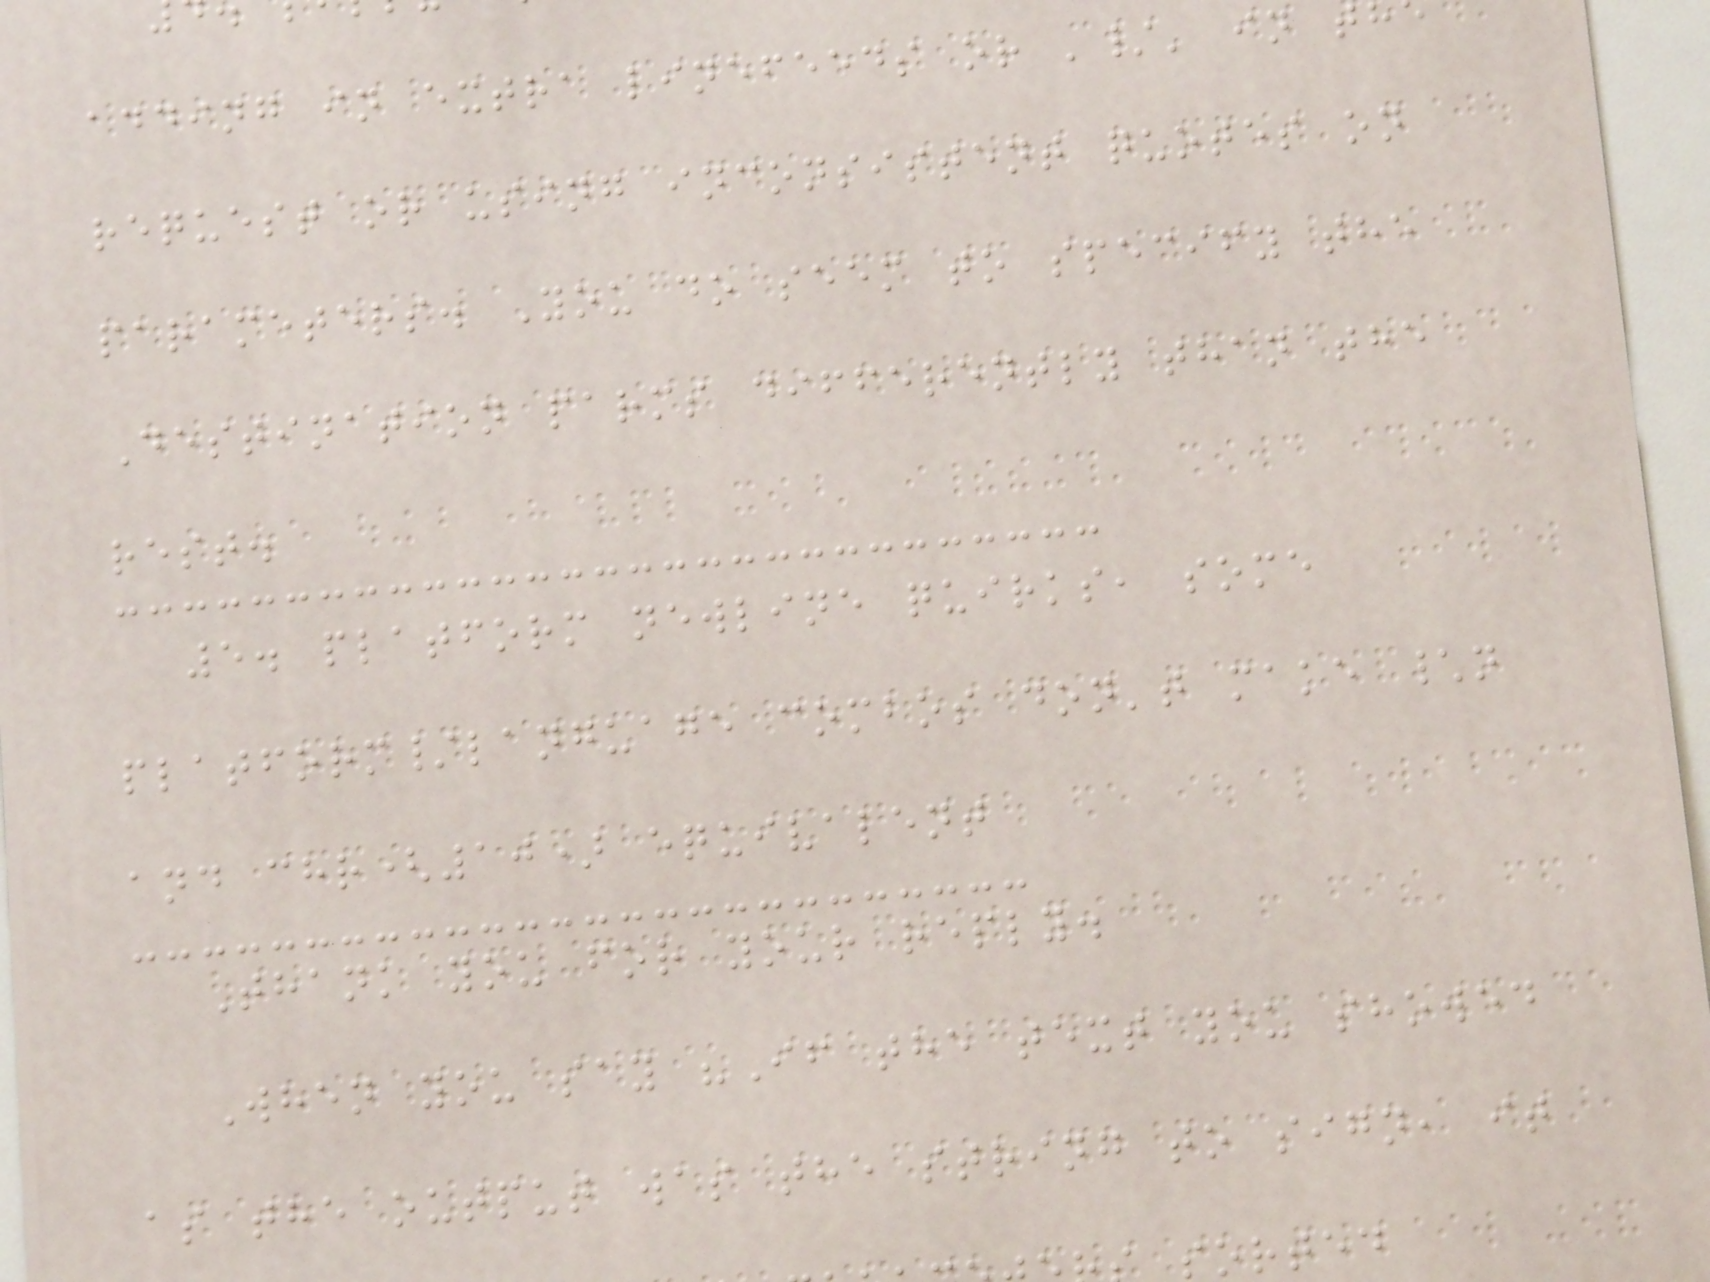adding in extra linefeeds or '/' in t
request or using inconsistent quotes on
parameters. You do seem to specify the
Destination parms differently than the
rest.
5. platform newline quirks, some
platform/language combos don't make \n
and chr(10) equivalent
Thank you for your reply.
When you say "If the text you showed
as the output was the string to sign, it
